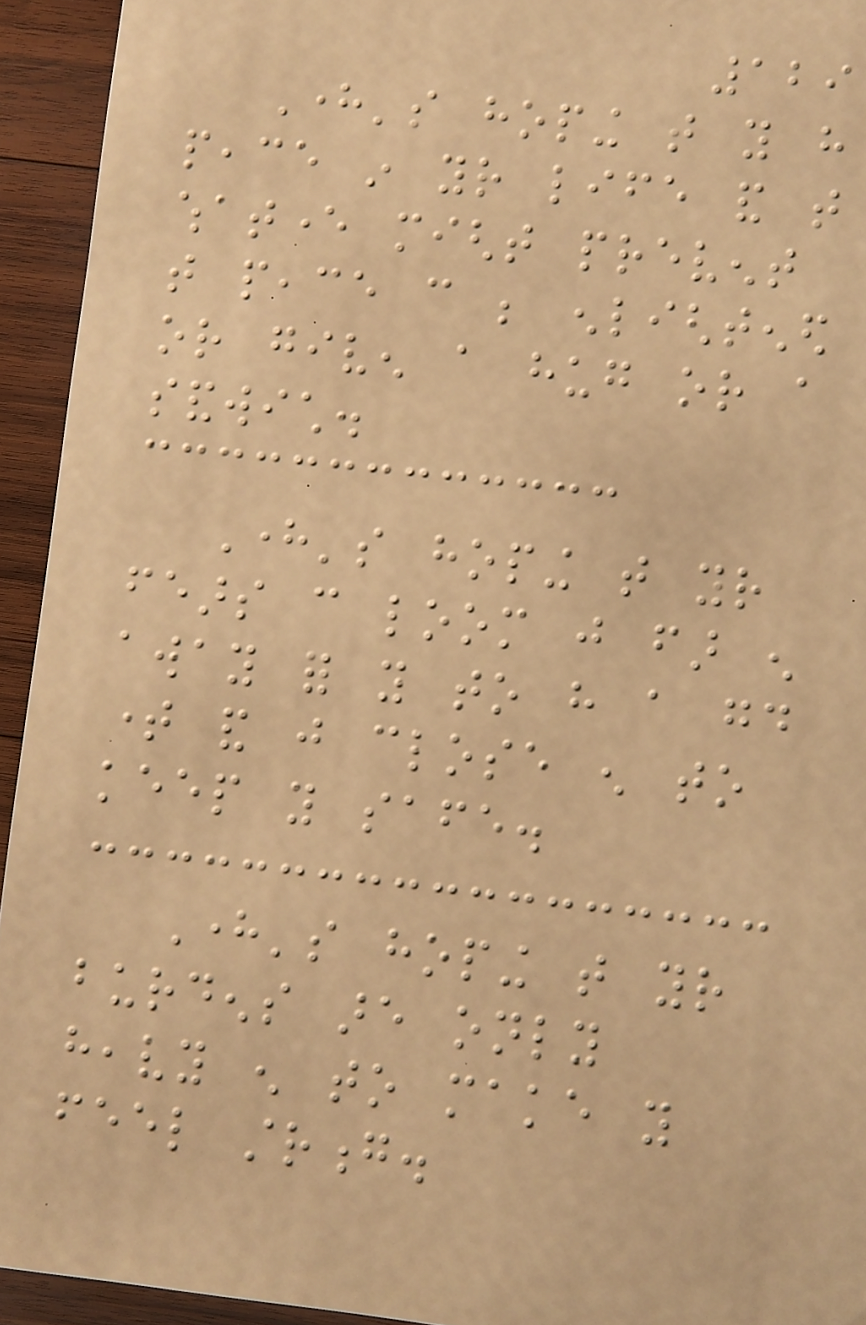129
Here's hoping that you have
peace in your life and that
whatever might prevent
that peace can be enlightened
or given a hug or a
sandwich.
Here's hoping that your
fears can loom just far enough
away for you to have a good
time and just close enough to
keep you safe.
Here's hoping that your
burdens are only
heavy enough to make you
feel strong.
